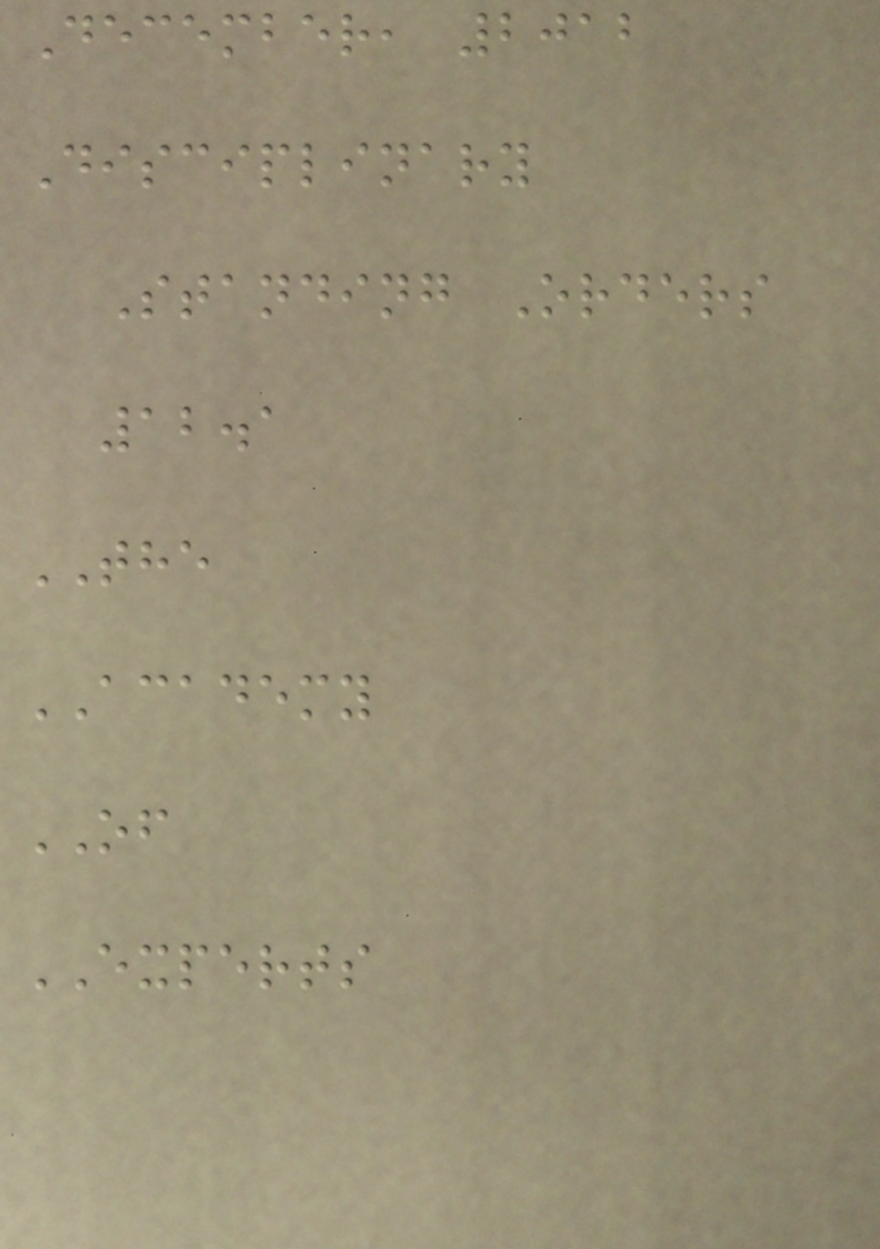December, 2012
Disciplinary
Standing Orders
12.1
THE
ACADEMY
OF
EXPERTS
